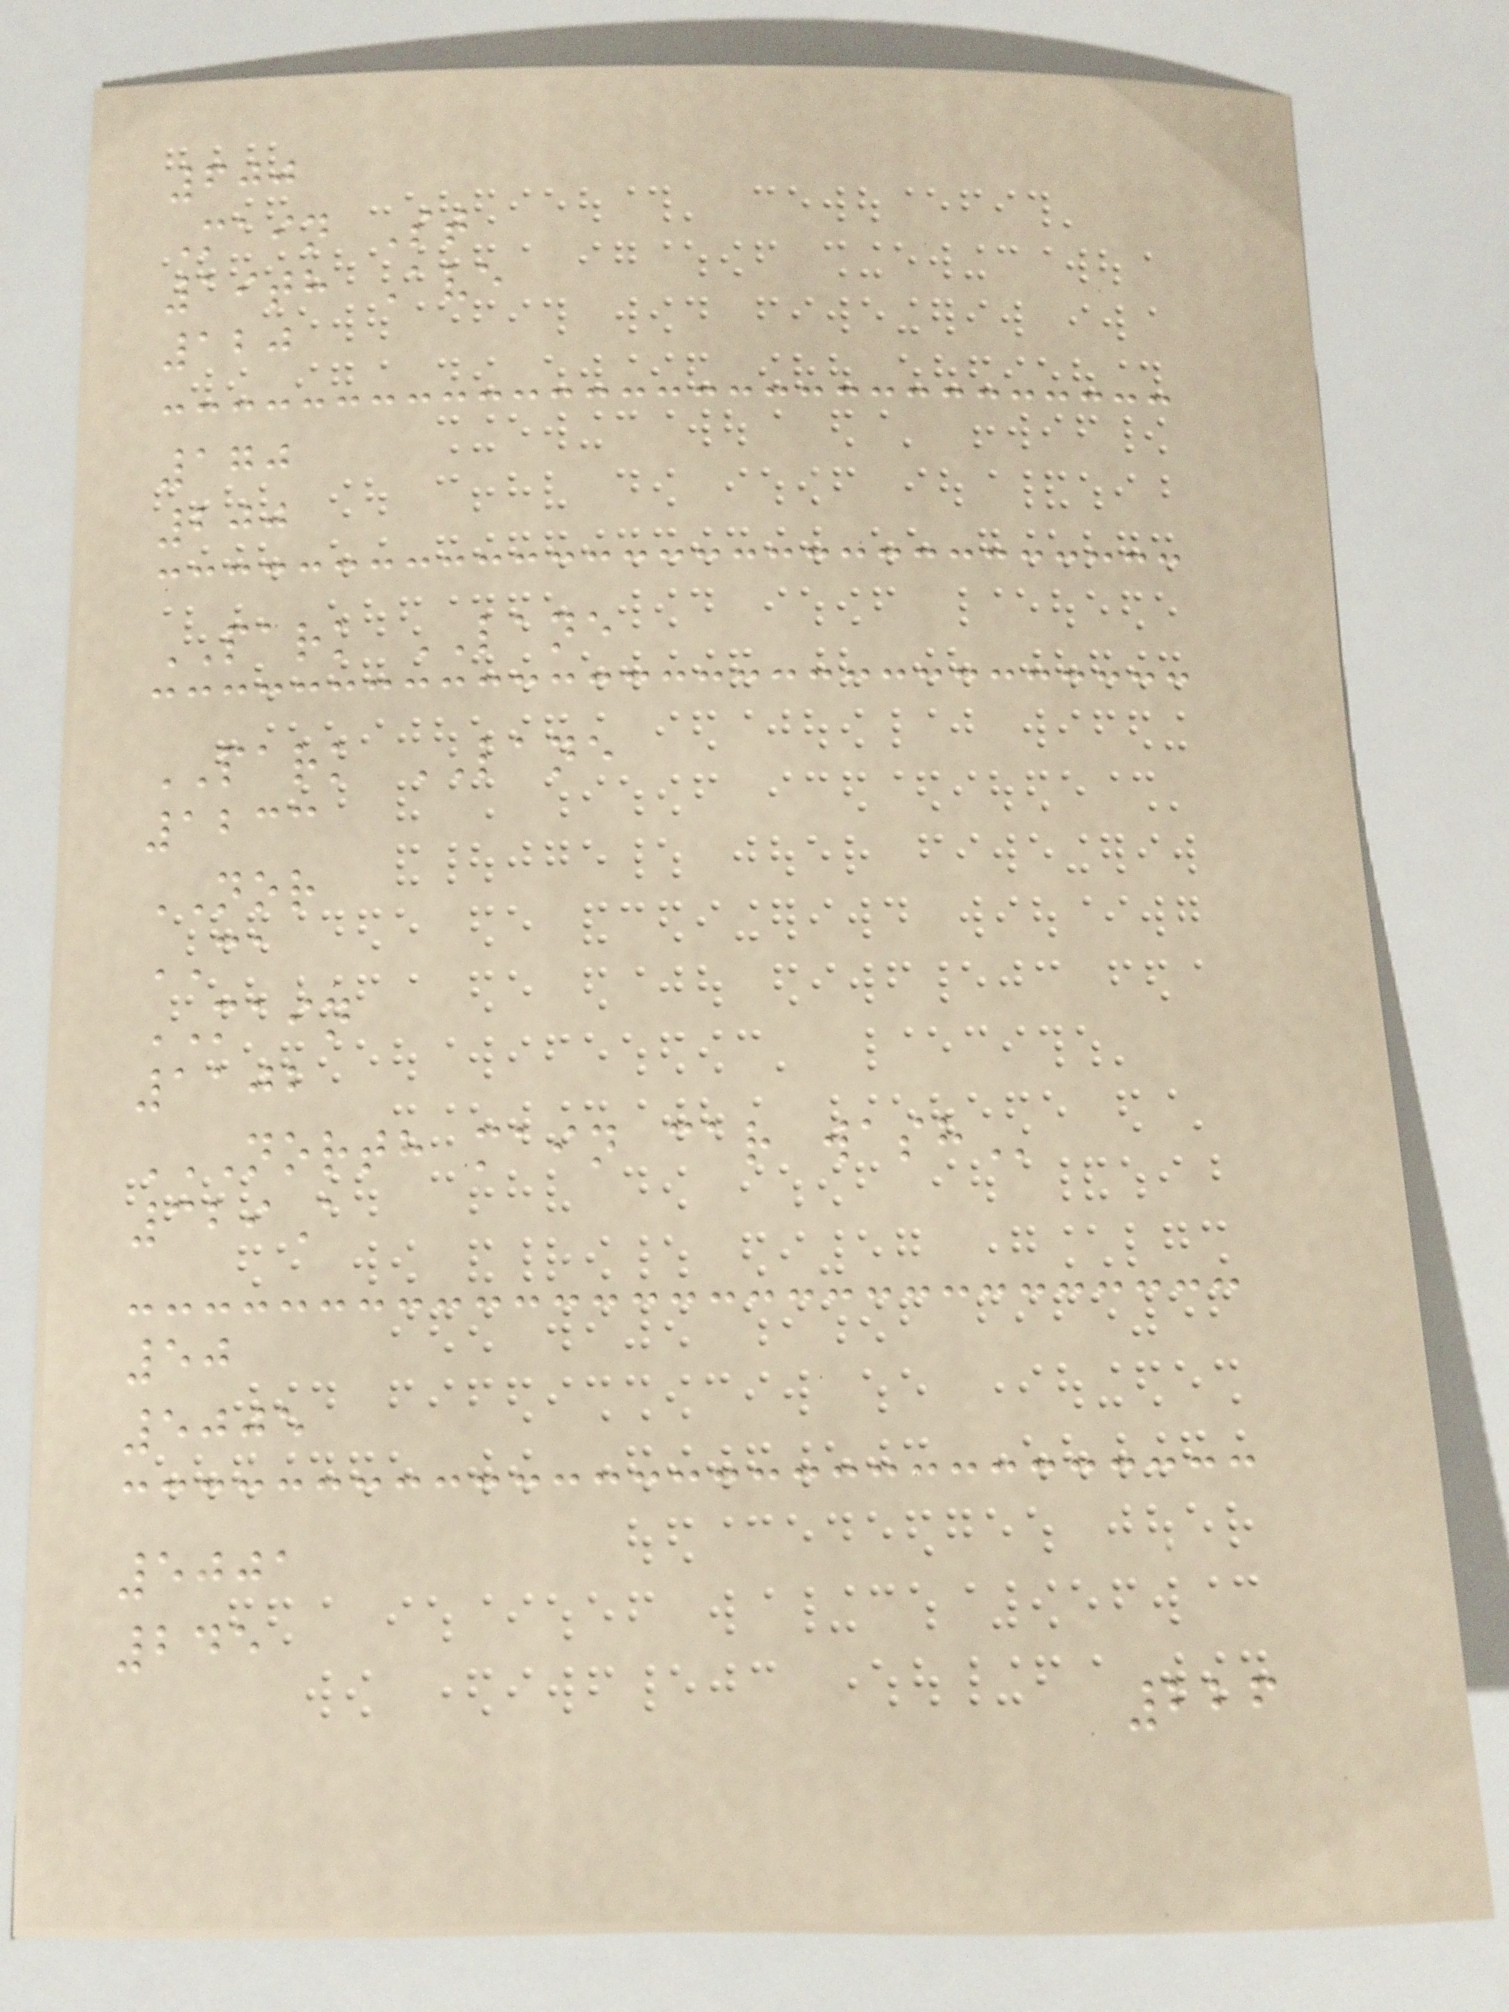600
Main St
19th Ave
120
170
200
PARK LANE
PARK LANE
1233
NOR
CA
MAIN
1102
NORTH MAIN CAR WASH
329A
50
5005
5001
245
226
